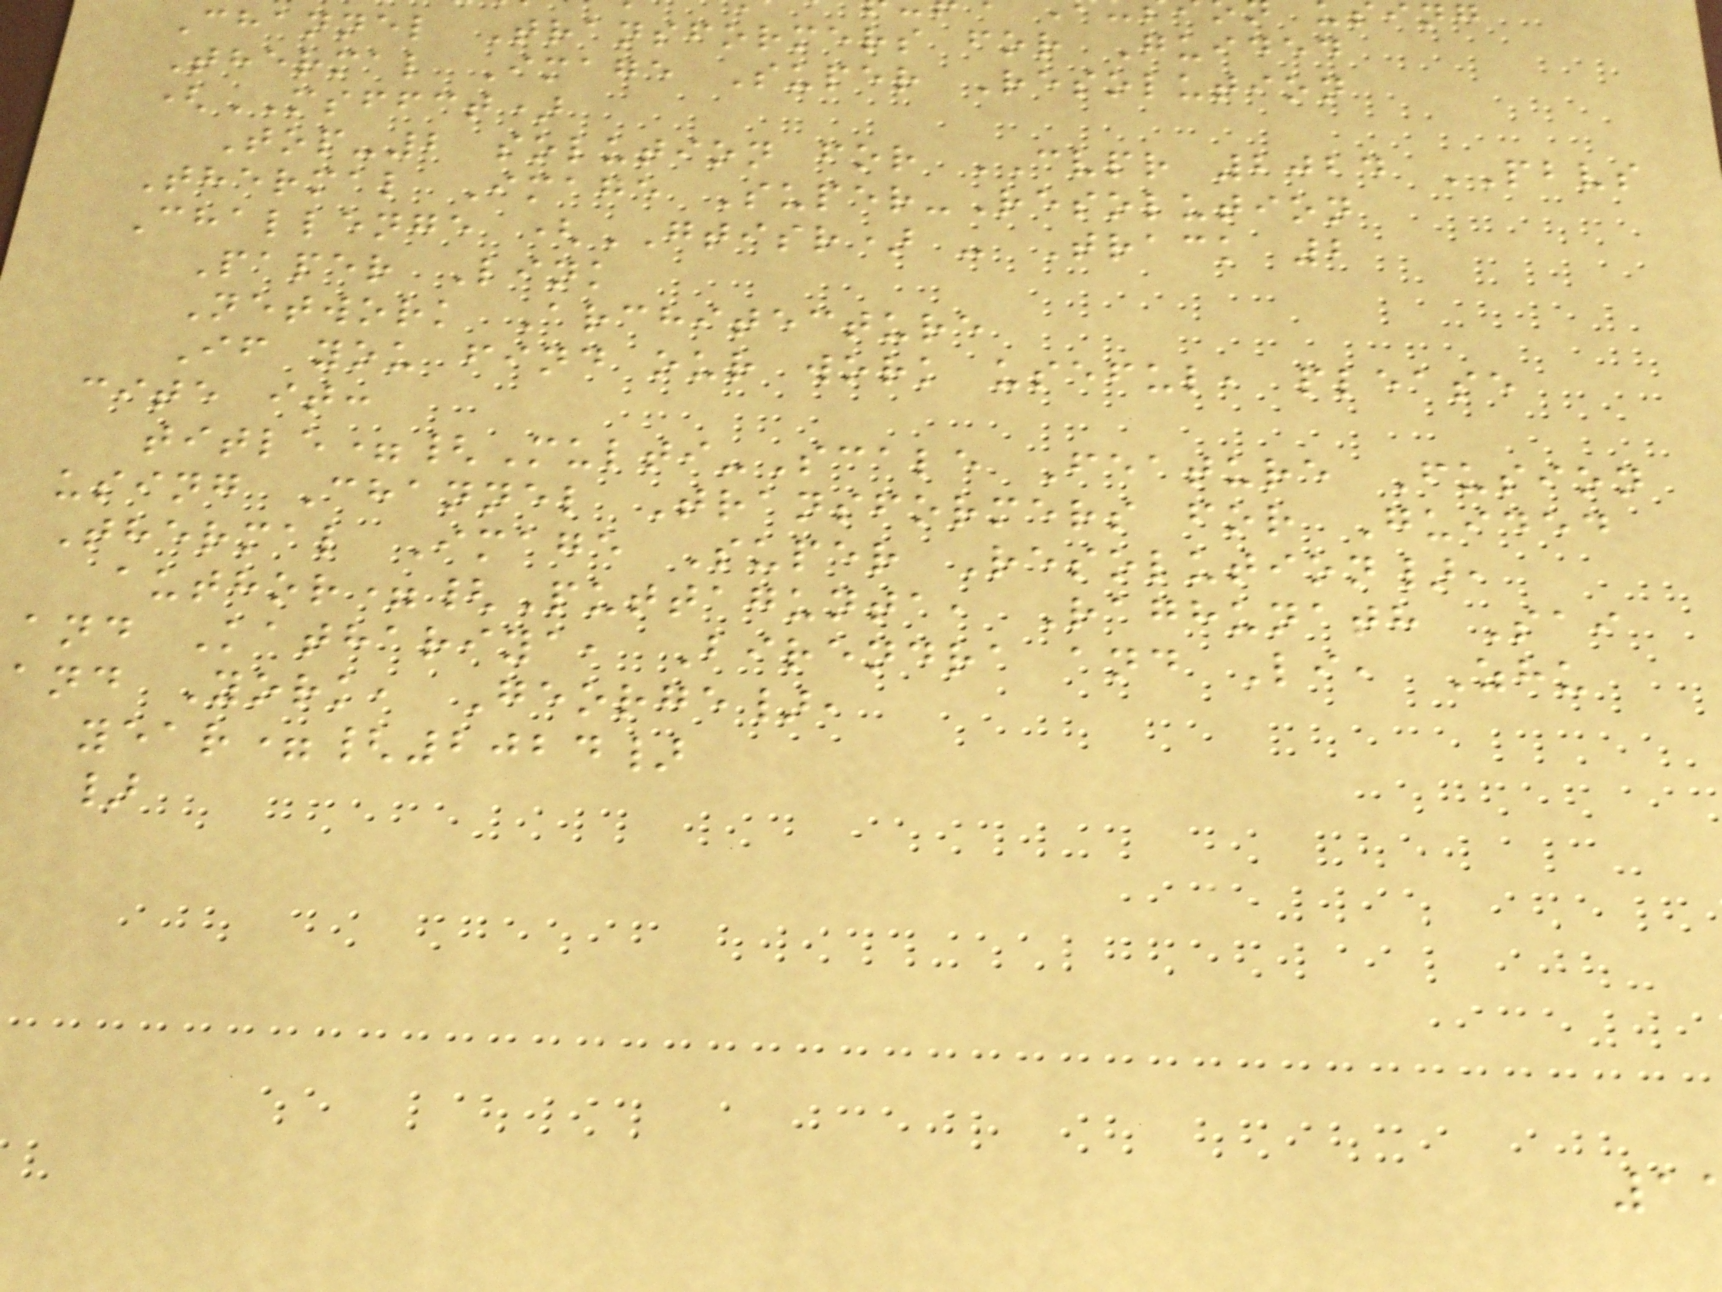Channel Transformers for Guided
Thermal Image Super Resolution
(MSFFCT)
Top-2 solution for CVPR 2024 PBVS
Thermal Image Super-Resolution
Challenge (GTISR) - Track 2
Paper Link
Network Architecture
If you find our work useful, please
cite it:
title={Multi-Scale Feature Fusion
using Channel Transformers for Guided
Thermal Image Super Resolution},
author={Puttagunta, Raghunath Sai
and Kathariya, Birendra and Li, Zhu
and York, George},
year={2024}
}
